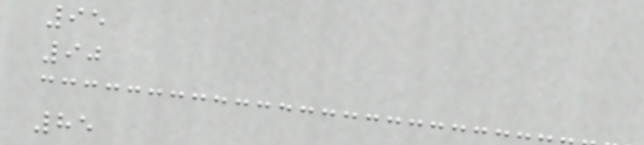95
90
85
